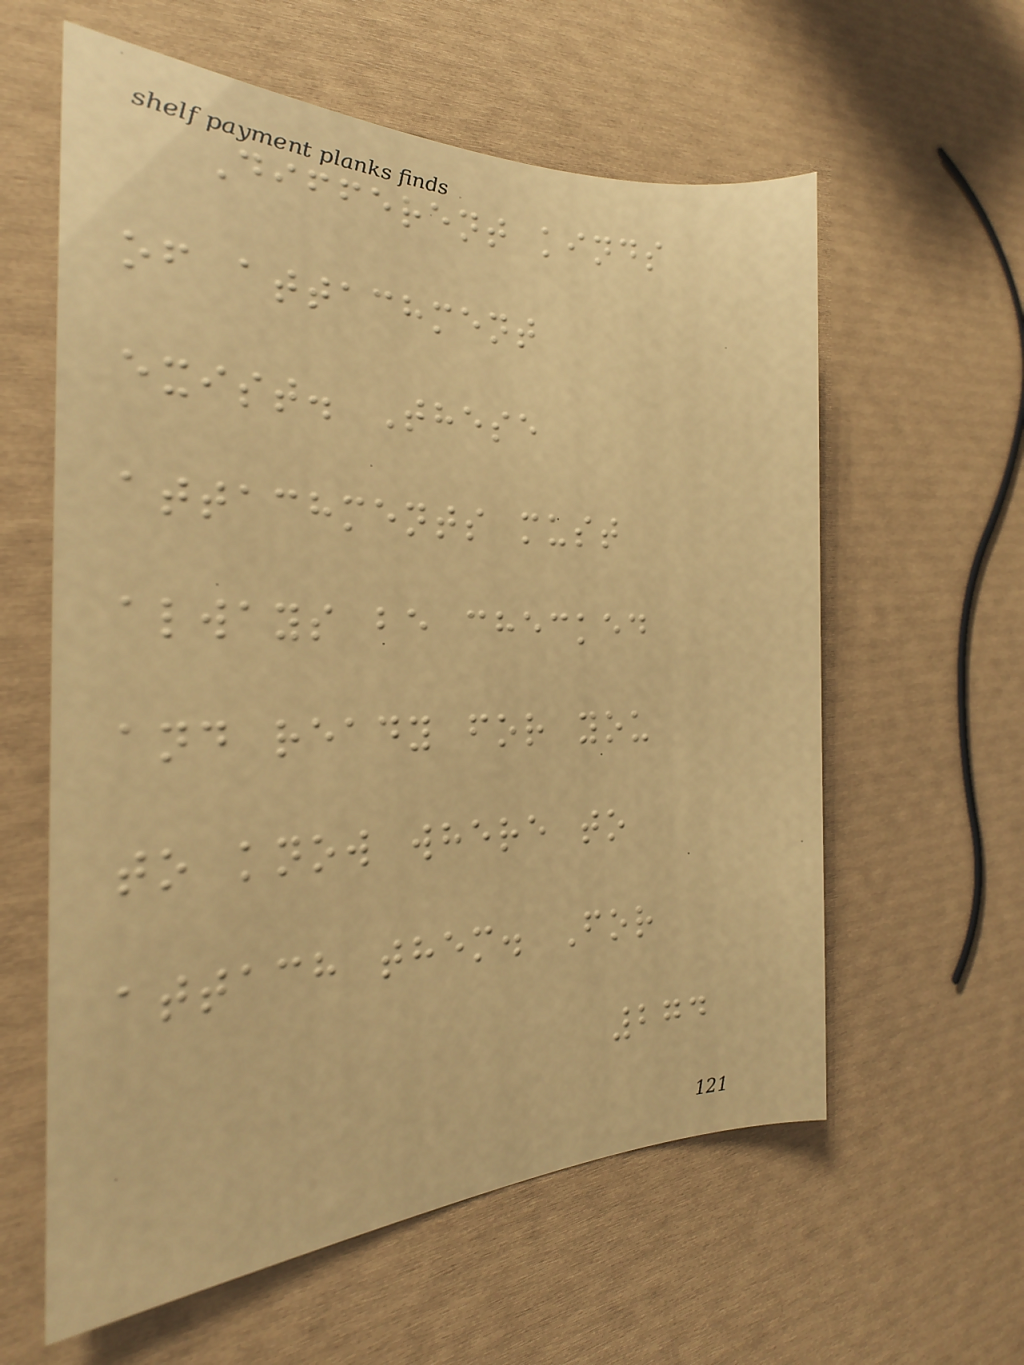Different kinds
of attachment
exist. These
attachments must
always be checked
and ready for you
to know where to
attach them. For
274
